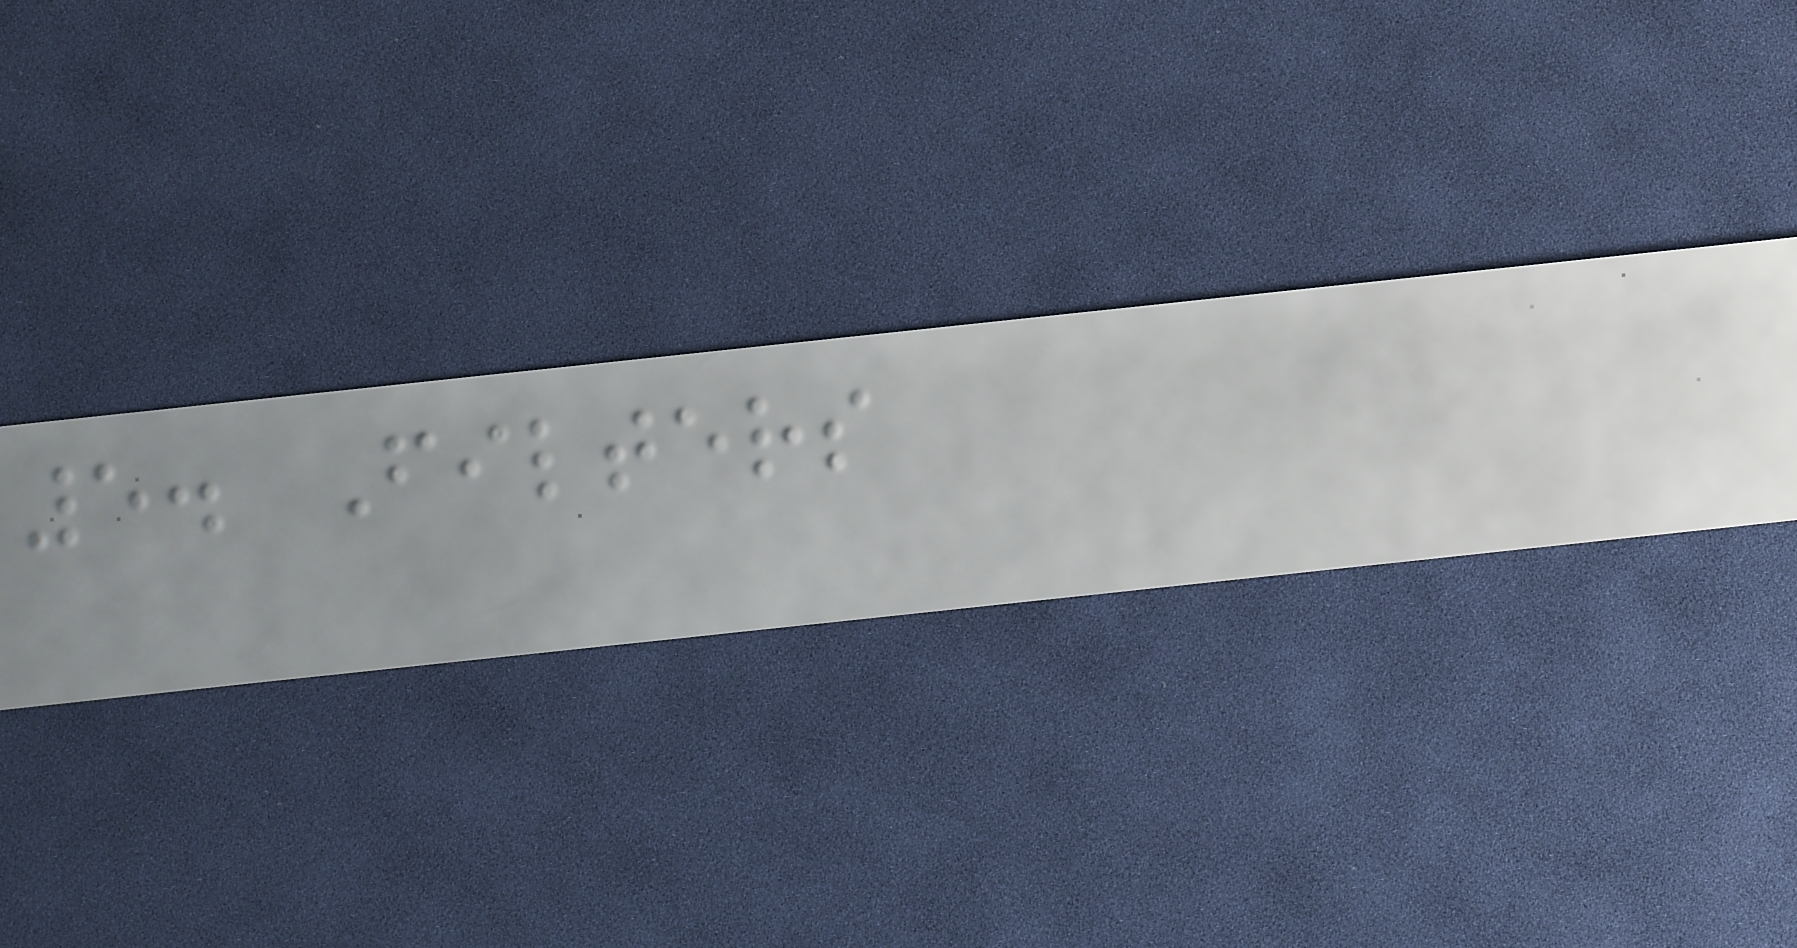5. Filters
